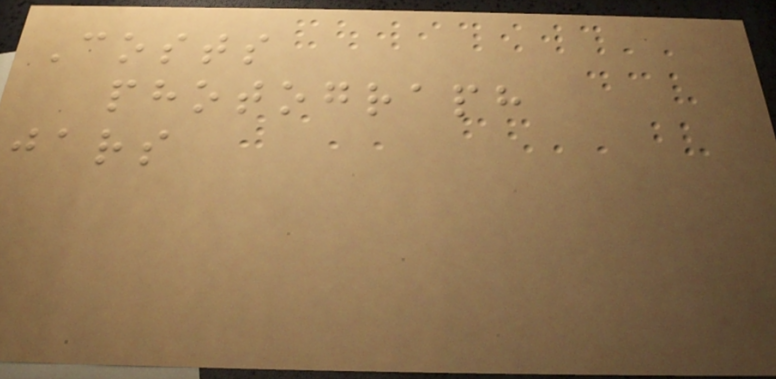Costs
photograph
jars
